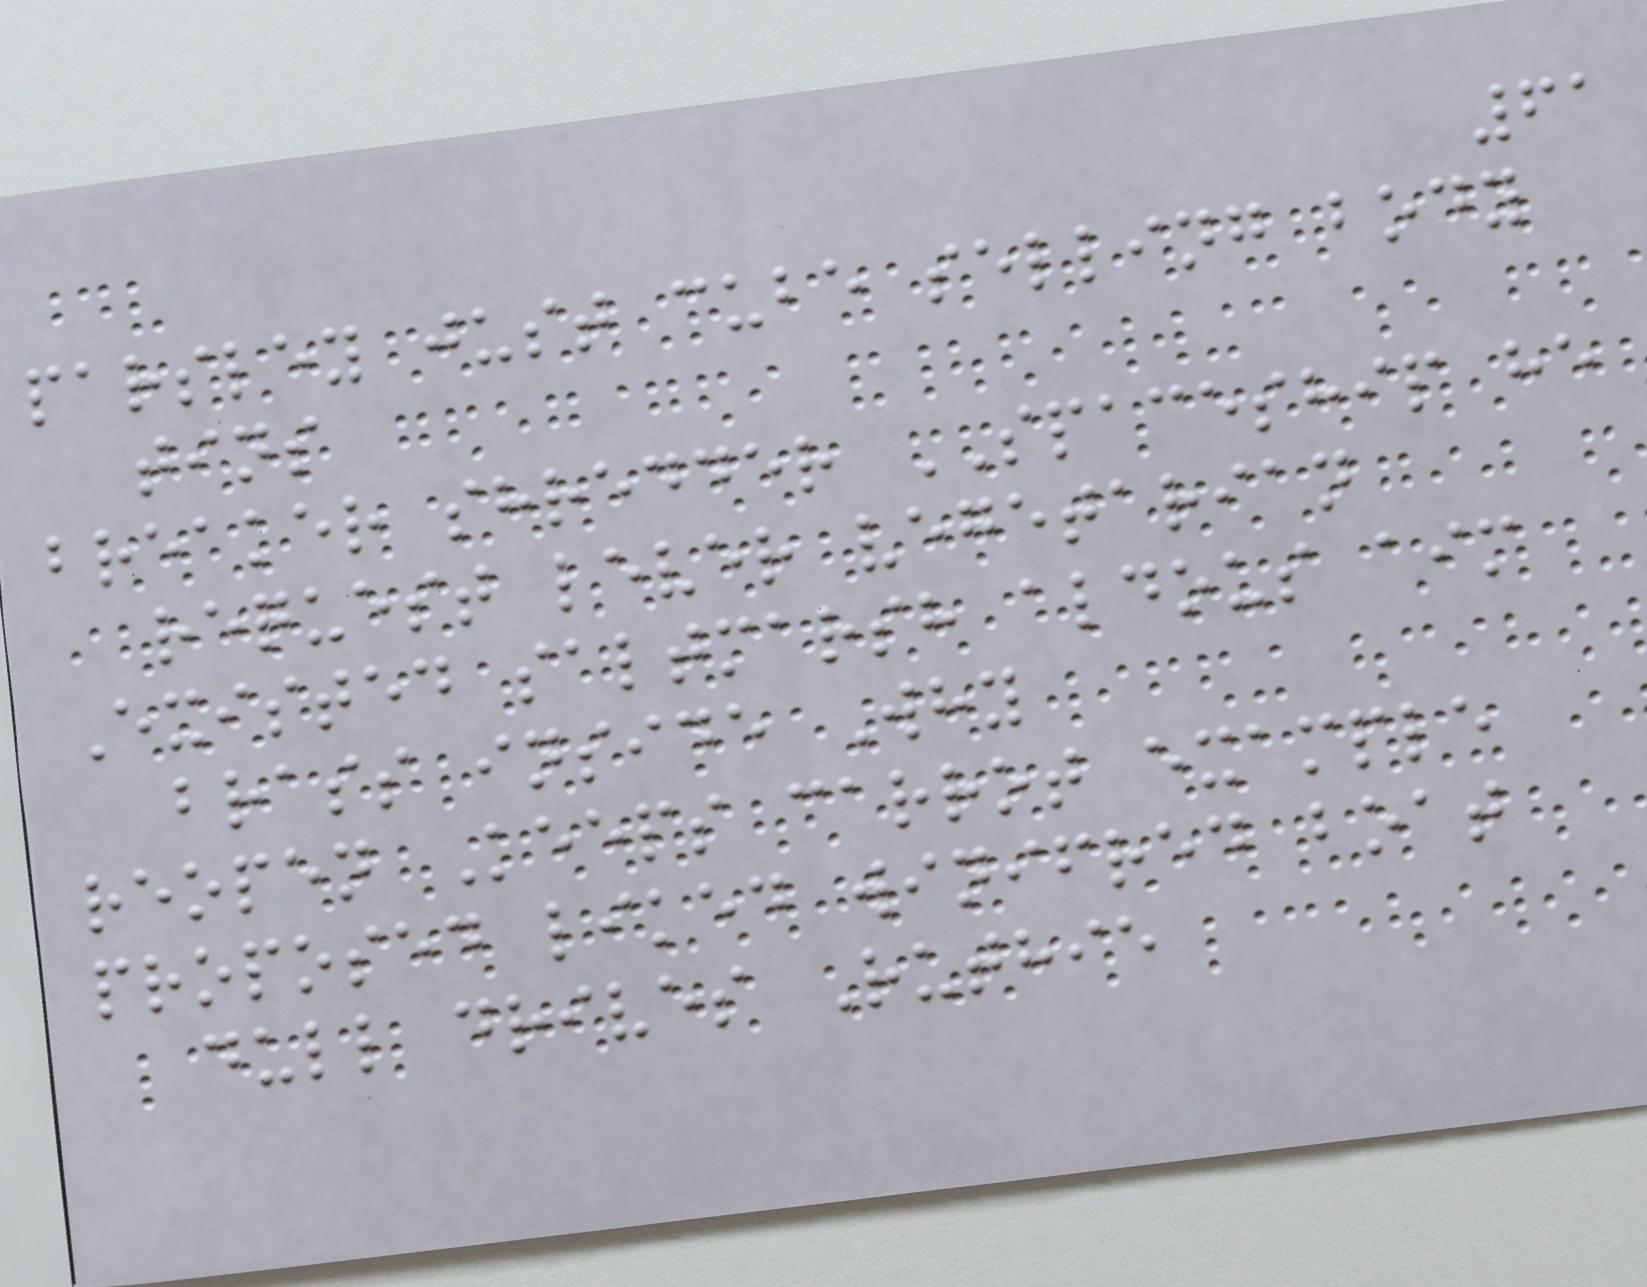61
parsley just cube selling body
tins
breaker shredder SPACESHIP he
request lever vegetarian
Existed saltmarsh aldous aim
brass inside Why
reopen Keeps carrot example
proposed liked winifred boat
dull drives Ruthie
